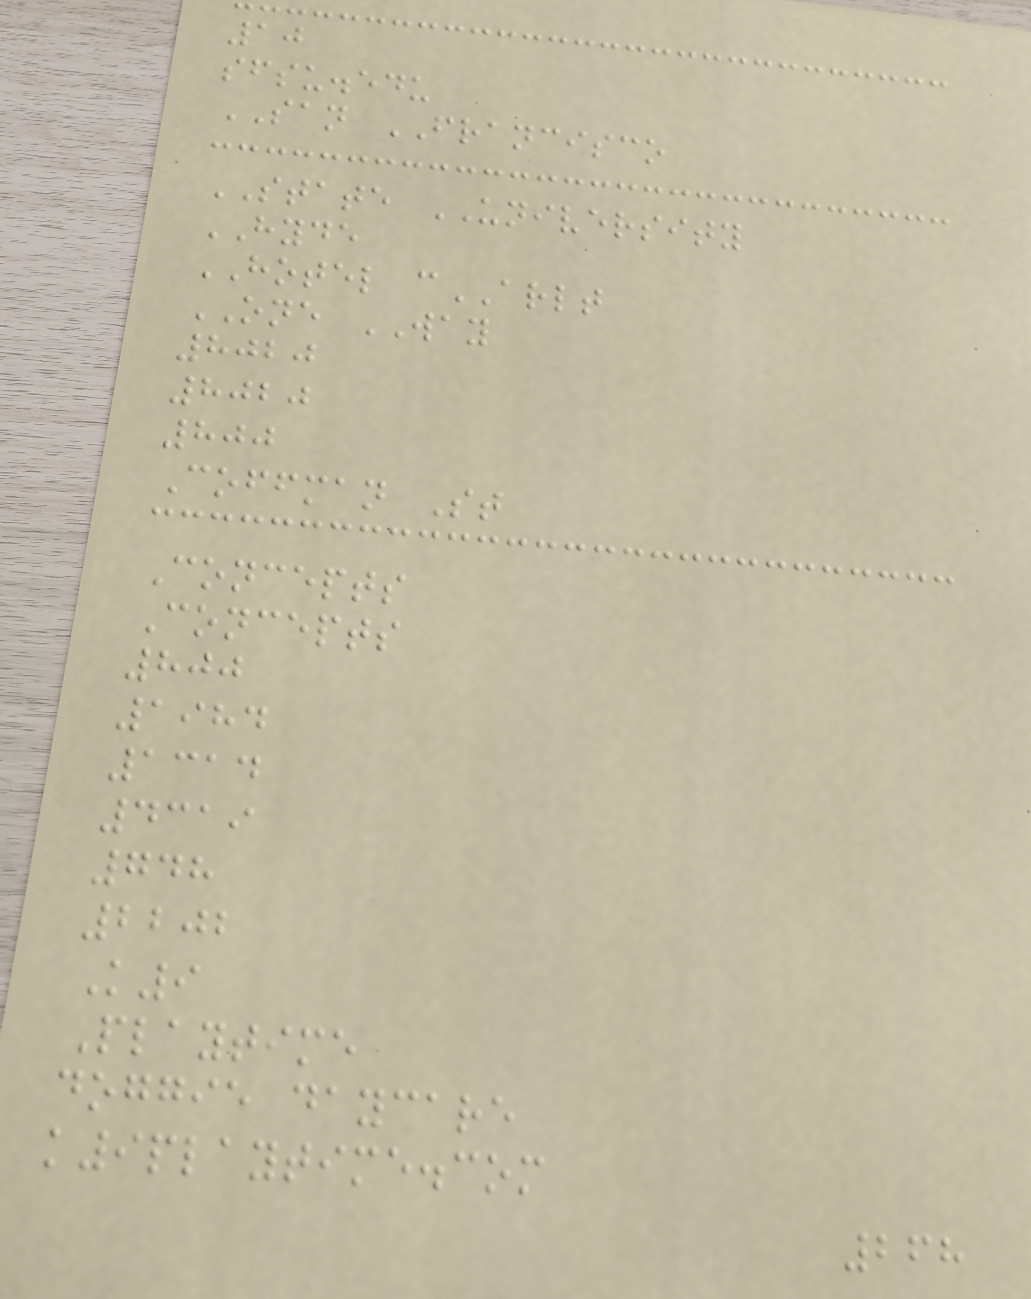10
sfsu.edu
SAN FRANCISCO
STATE UNIVERSITY
HYDE
HOTEL cARLT
ONE WAY
8020
8020
800
Coffman St
Concepts
Concepts
800
1984
1314
4319
748
2202
K9
Playtime
doggie daycare
k9playtime.com
268
